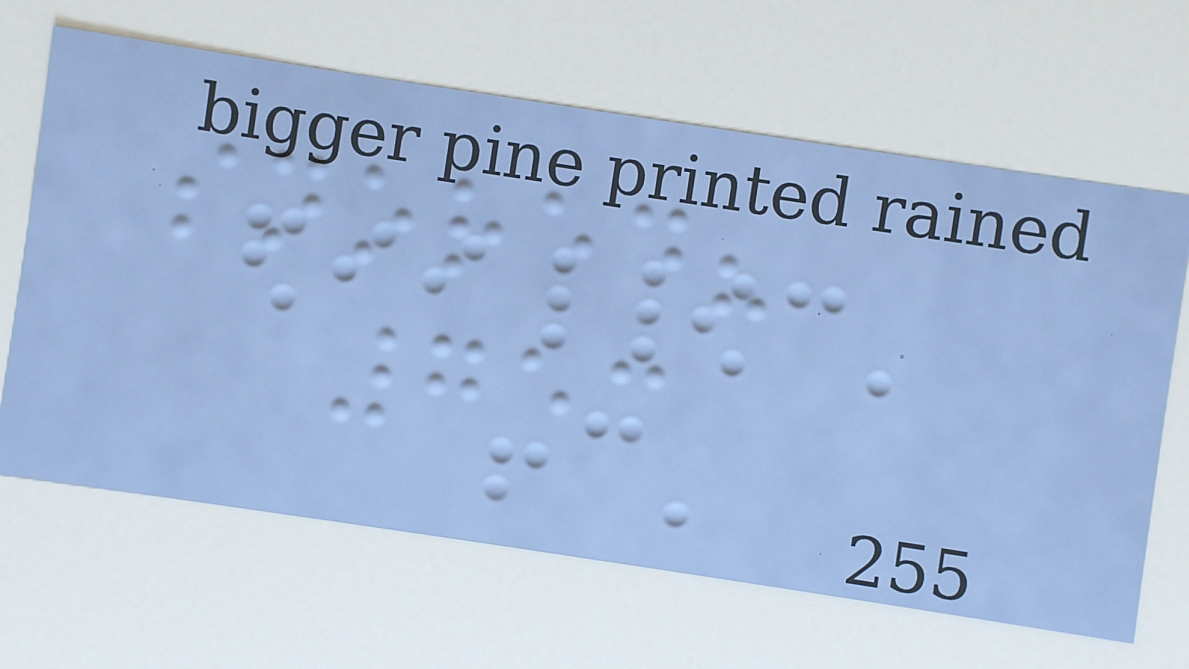snored?
753
